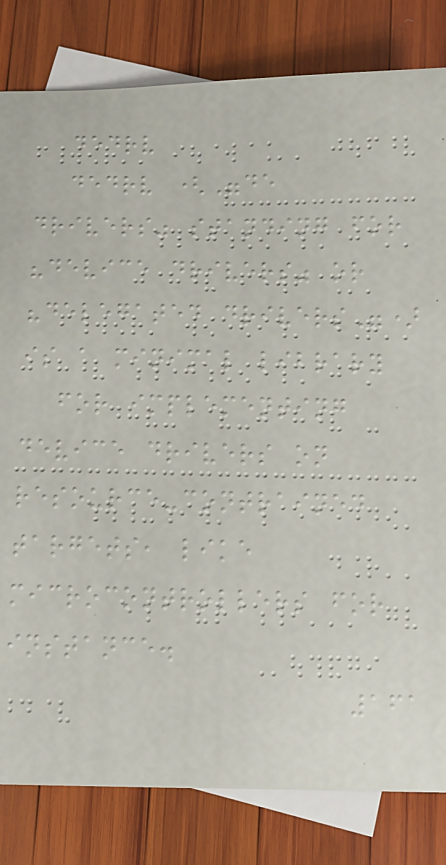dedrv
dedrv ("de
drivers" standing for
"device drivers" or
"delegated drivers")
is a minimal library
for implementing
device drivers on
resource-contrained
targets, like
microcontrollers for
instance.
161
